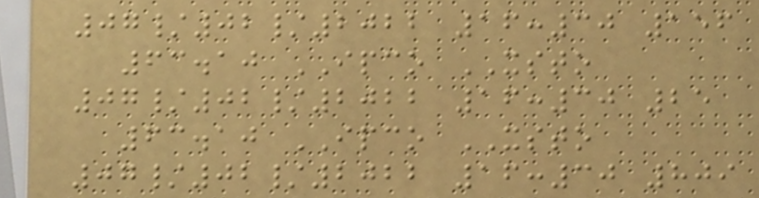07/02/2022 16:30 156
63.10 IPCO XSTO
07/02/2022 16:30 25
63.10 IPCO XSTO
07/02/2022 16:30 809
